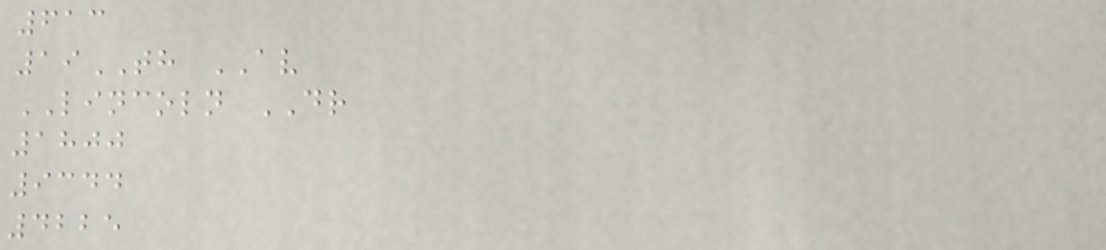613
19TH AV
LINCOLN DR
1800
9344
4225
